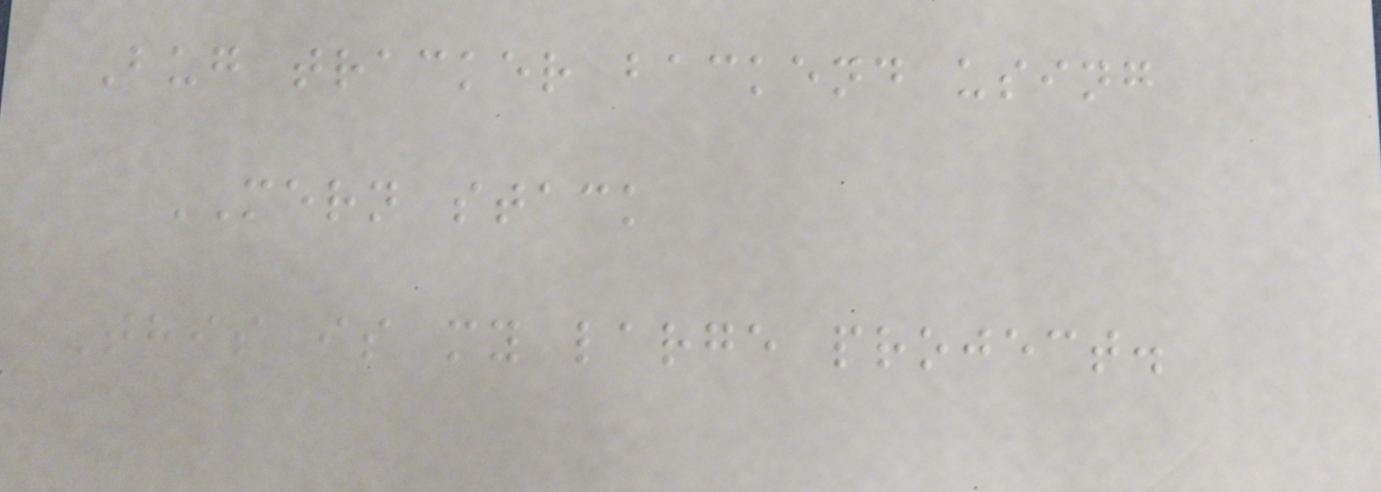Bug tracker backend using
MERN stack
This is my large project.
